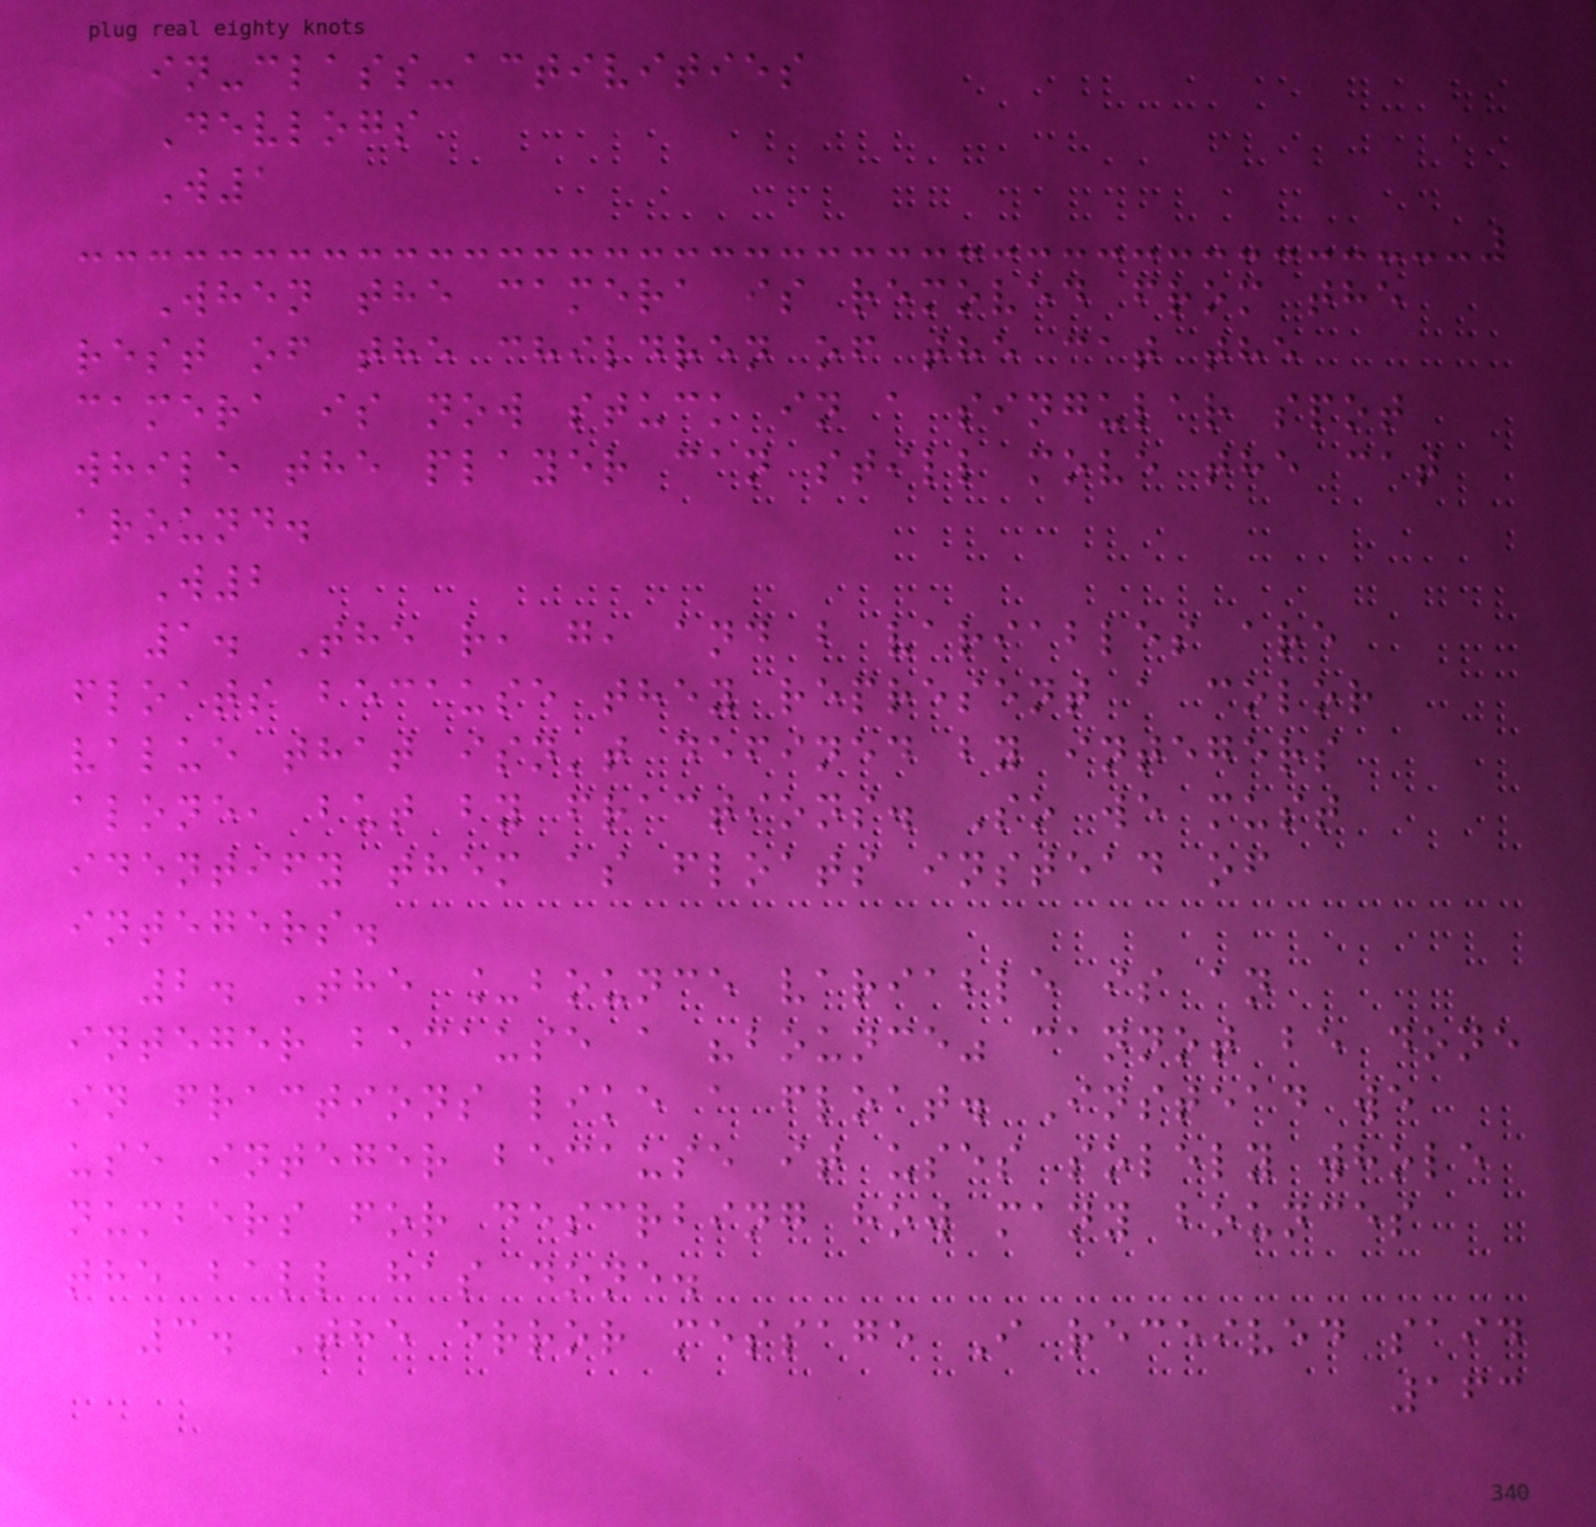in-class-activities
Devlogs
W1
When the camera is removed from the
rest of the children of the cat the
camera is now stuck in a singular spot
while the player can still move the cat
around.
W2
1. The r, g, and b variables are
floats because they represent a color
value that isn't defined by integers
alone, but by fractions. So we must
identify them as floats instead of
integers.
2. The _bounce variable is an
integer because a "bounce" cannot be done
in fractions like a float. Instead we
use integer because it uses solely whole
numbers for descrbing how many bounces
the ball has done.
3. The error message I received said
163
